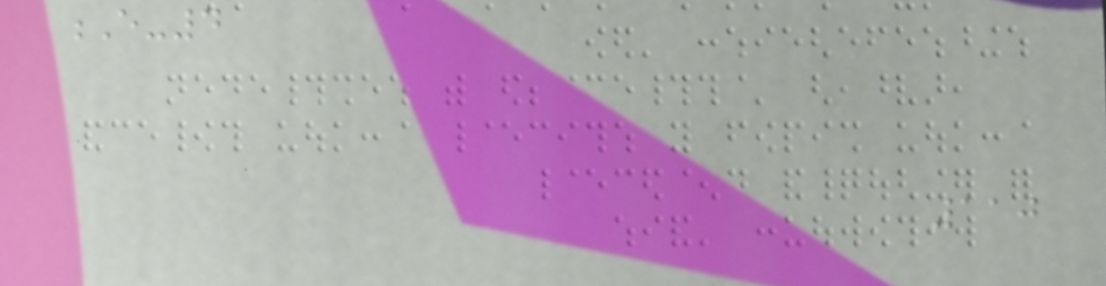E-4
110
